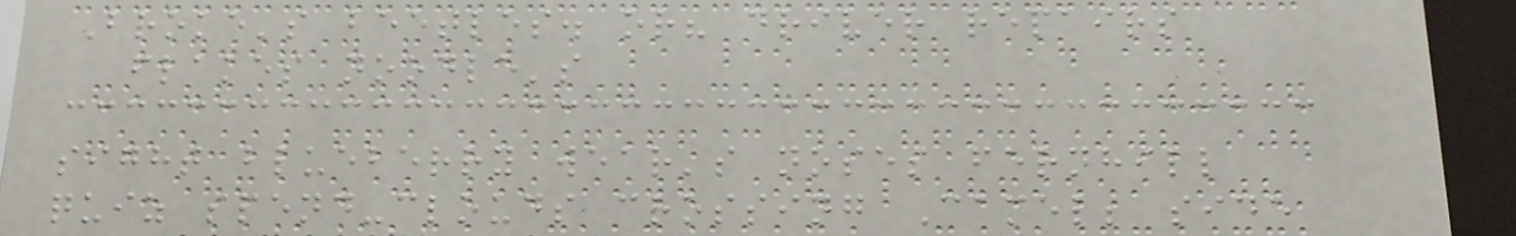Broke's beetles. or? driver repairs
flakes noodle's
sight blueberry wear's noses fernhill
quiz spend-clouds crossing Camel; side
